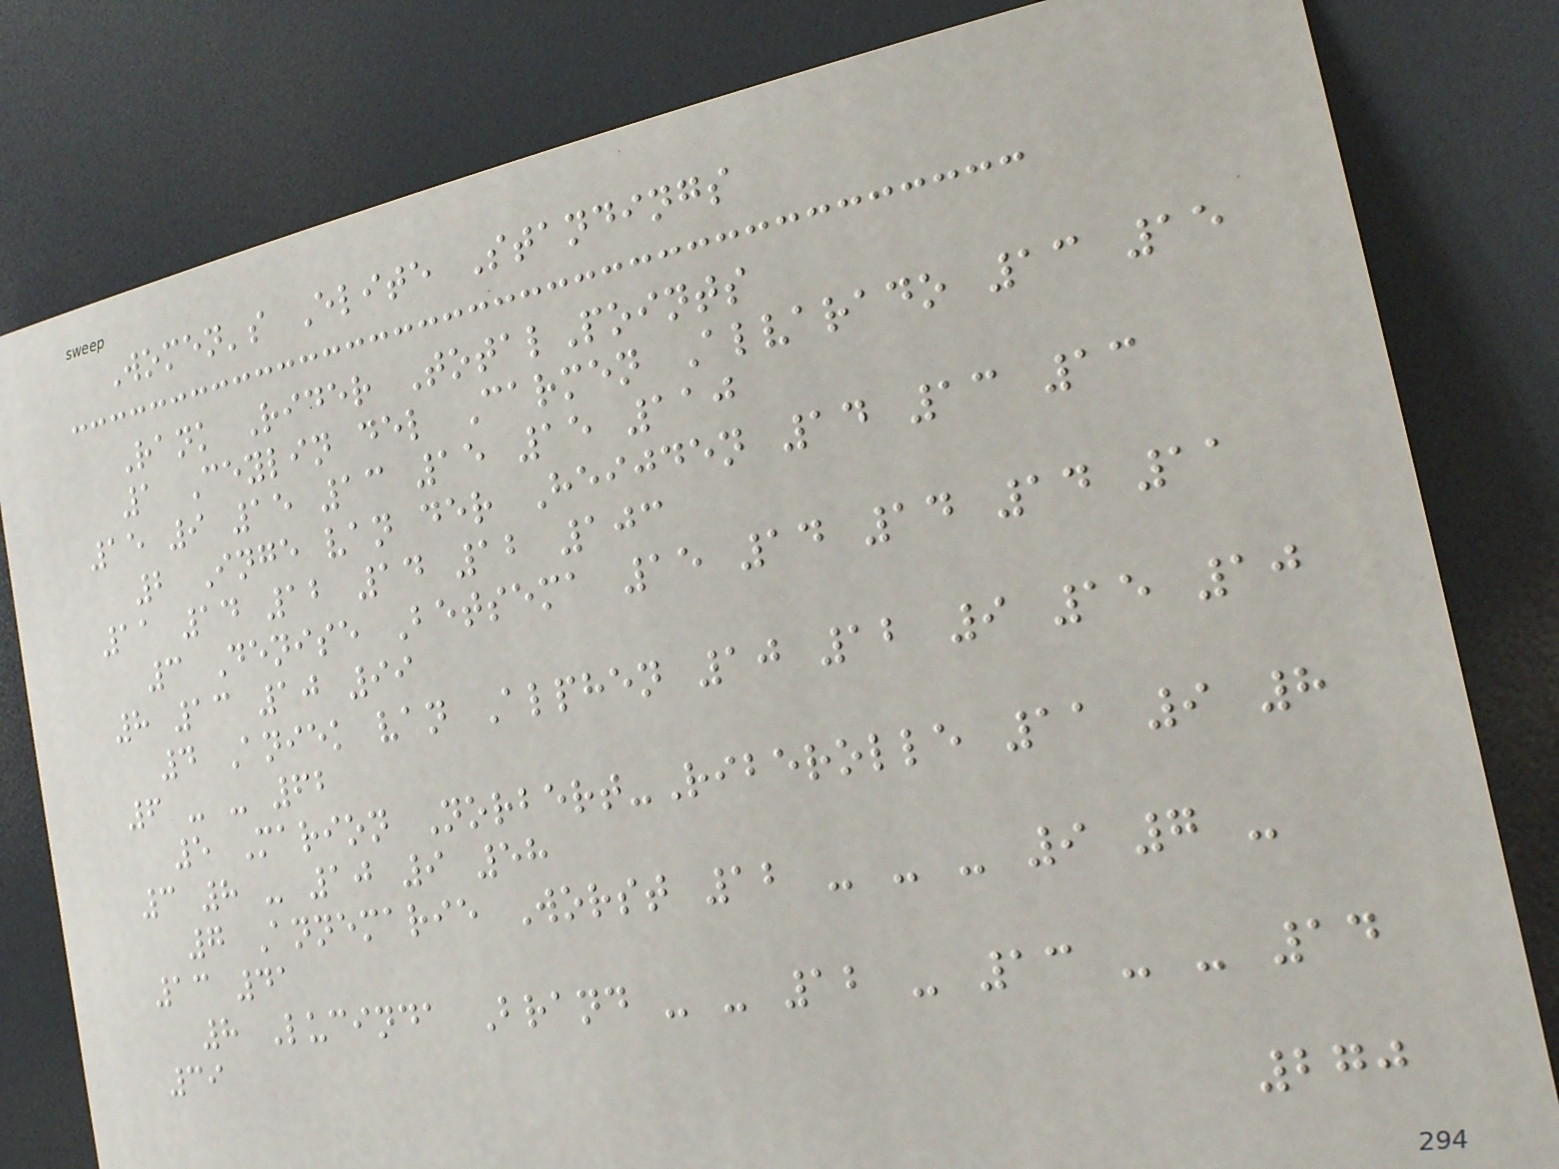Women's Elite Standings
Rank Rider TotalPoints
1 Ceylin del Carmen Alvarado 13 15
15 9 15 13 15 15 110
2 Inge van der Heijden 14 13 13
11 14 12 14 12 103
3 Denise Betsema 15 14 14 14 11
8 13 10 99
4 Aniek van Alphen 10 12 9 15 10
6 - - 62
5 Marion Norbert-Riberolle 11 9 8
3 8 - 10 9 58
7 Annemarie Worst 12 - - - 9 7 -
13 41
8 Lucinda Brand - - 12 - 13 - - 14
39
270
